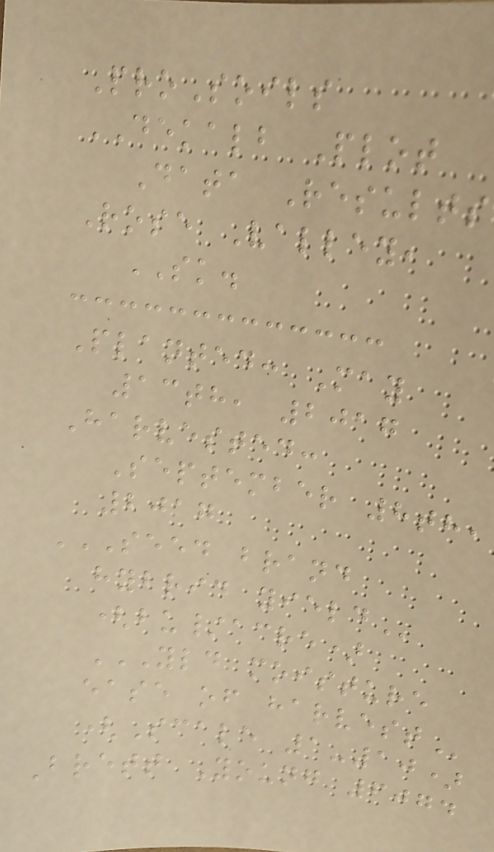ProSoils
DEKALB Plot
Data Results
Rose Valley,
SK.
Planted: May
13th, 2017
Harvested:
September 8th,
2017
SEED BRAND
HYBRID YIELD
(bu/acre)
YLD MOISTURE
EASE OF HARVEST
(Scale 1-10)
Brett Young 6074
